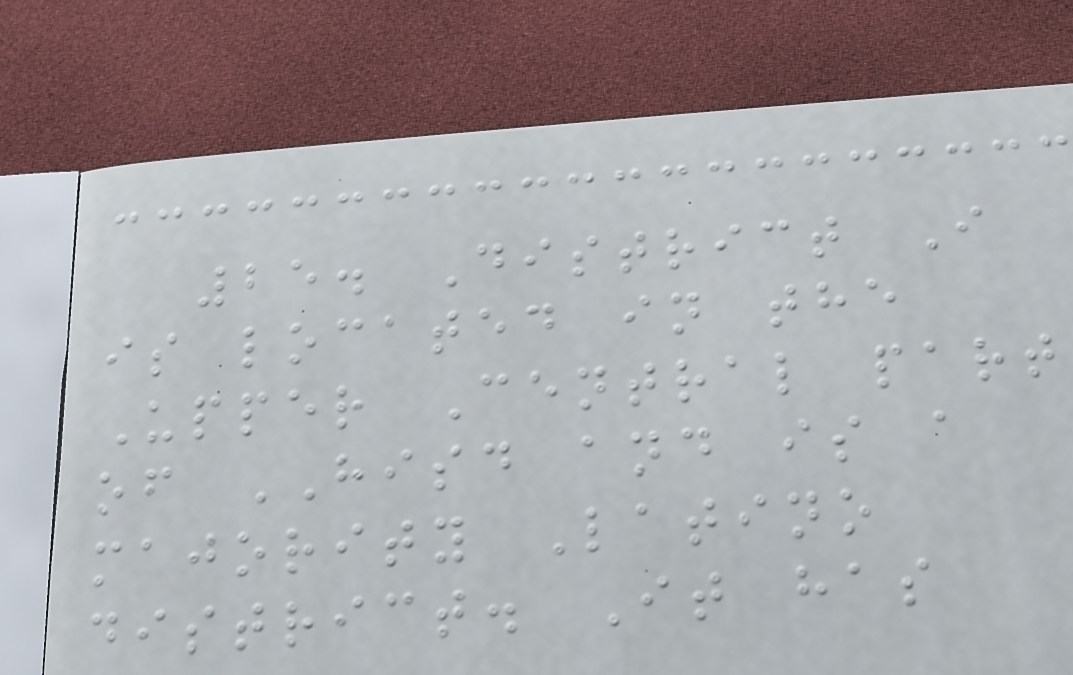25. District I
is located in the
Upper Central part
of HISD and is a
majority Latino
district. It has
